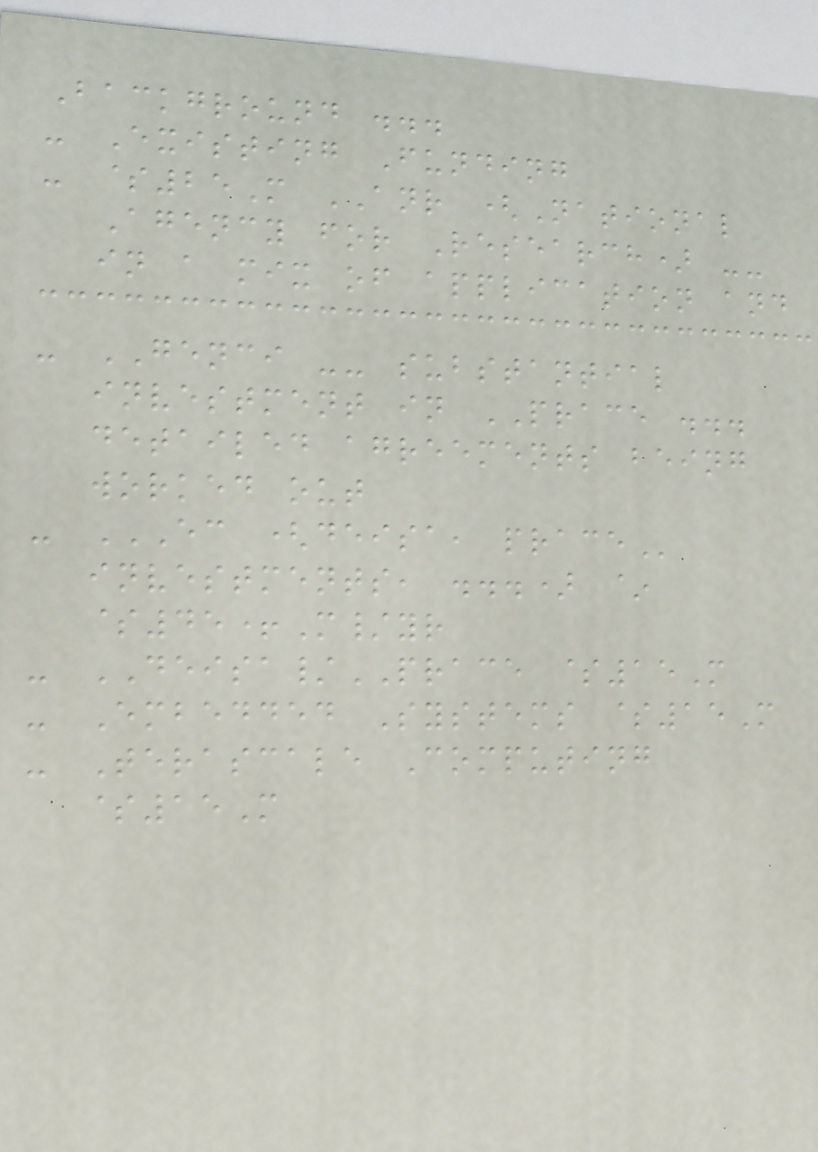Background ...
- Existing Funding
- $25M ANR (National
Agency for Research) --
in a mix of application and
- GENCI -- substantial
investment in PRACE ...
detailed agreements being
worked out
- EC (DEISA, PRACE
investments, ...) ~
$45+M/yr
- DEISA/PRACE $15M
- Embedded Systems $15M
- Terascale Computing
$15M
